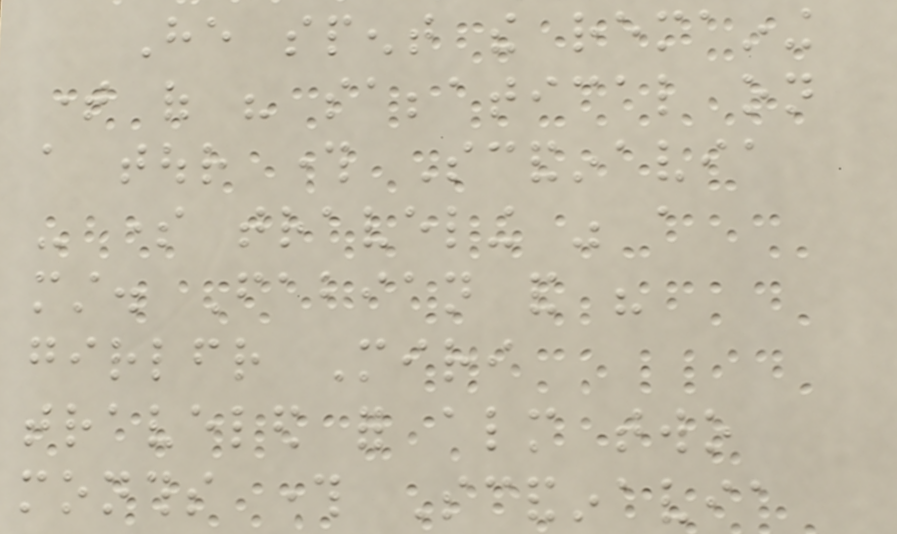He spent the remaining
time of his sabbatical on
a tour through Scandinavia
- some traveling was a
must. Fabian and his
girlfriend Miri
traveled for almost two
months through Scandinavia
